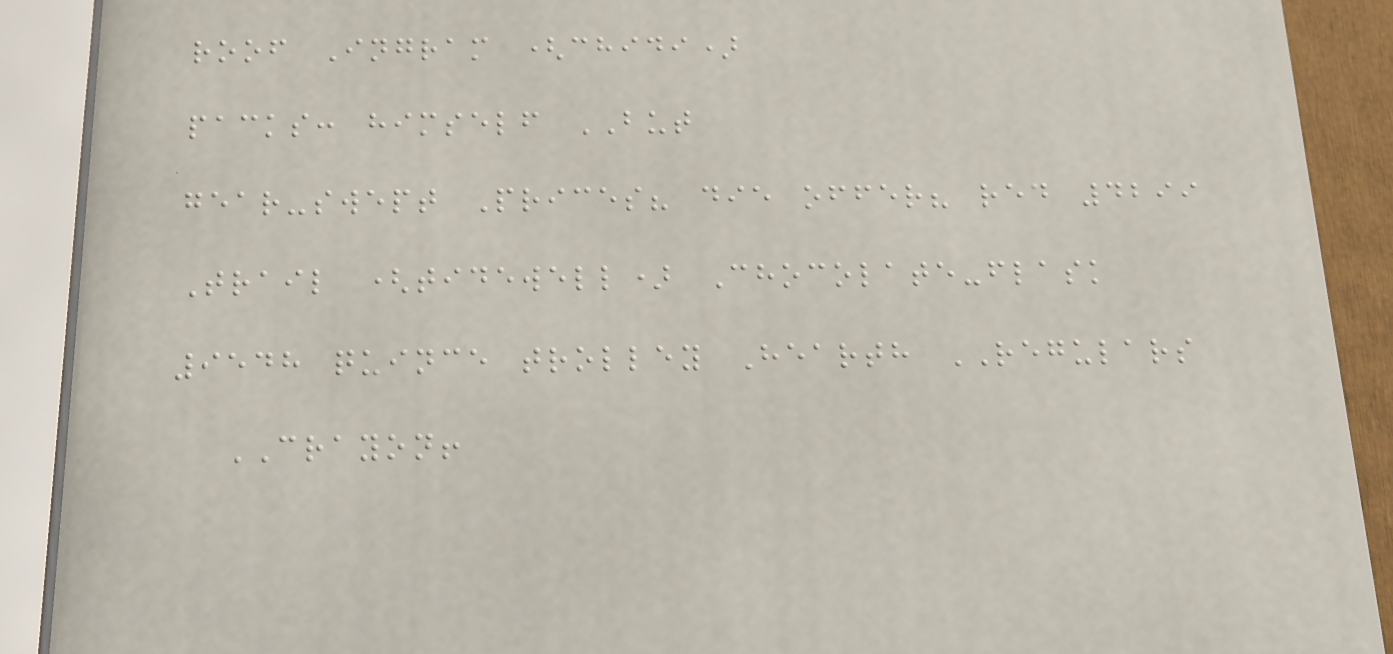roof Ingram (chidi)
packs: himself BUT
gear-swept Prices? die offer? red 4299
Trail (tidewell) Chocolate-flask
9548 quince trolley Hearth REGULARS
CRAYON!
